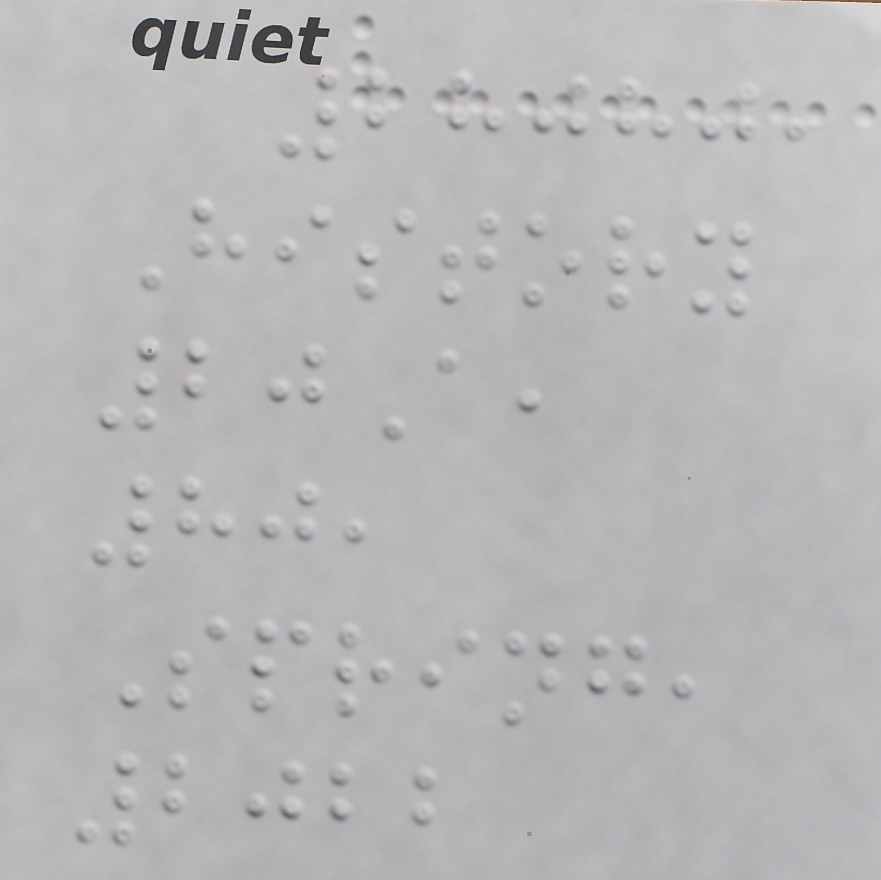28080,
History
20A,
80,
Spring,
2022
